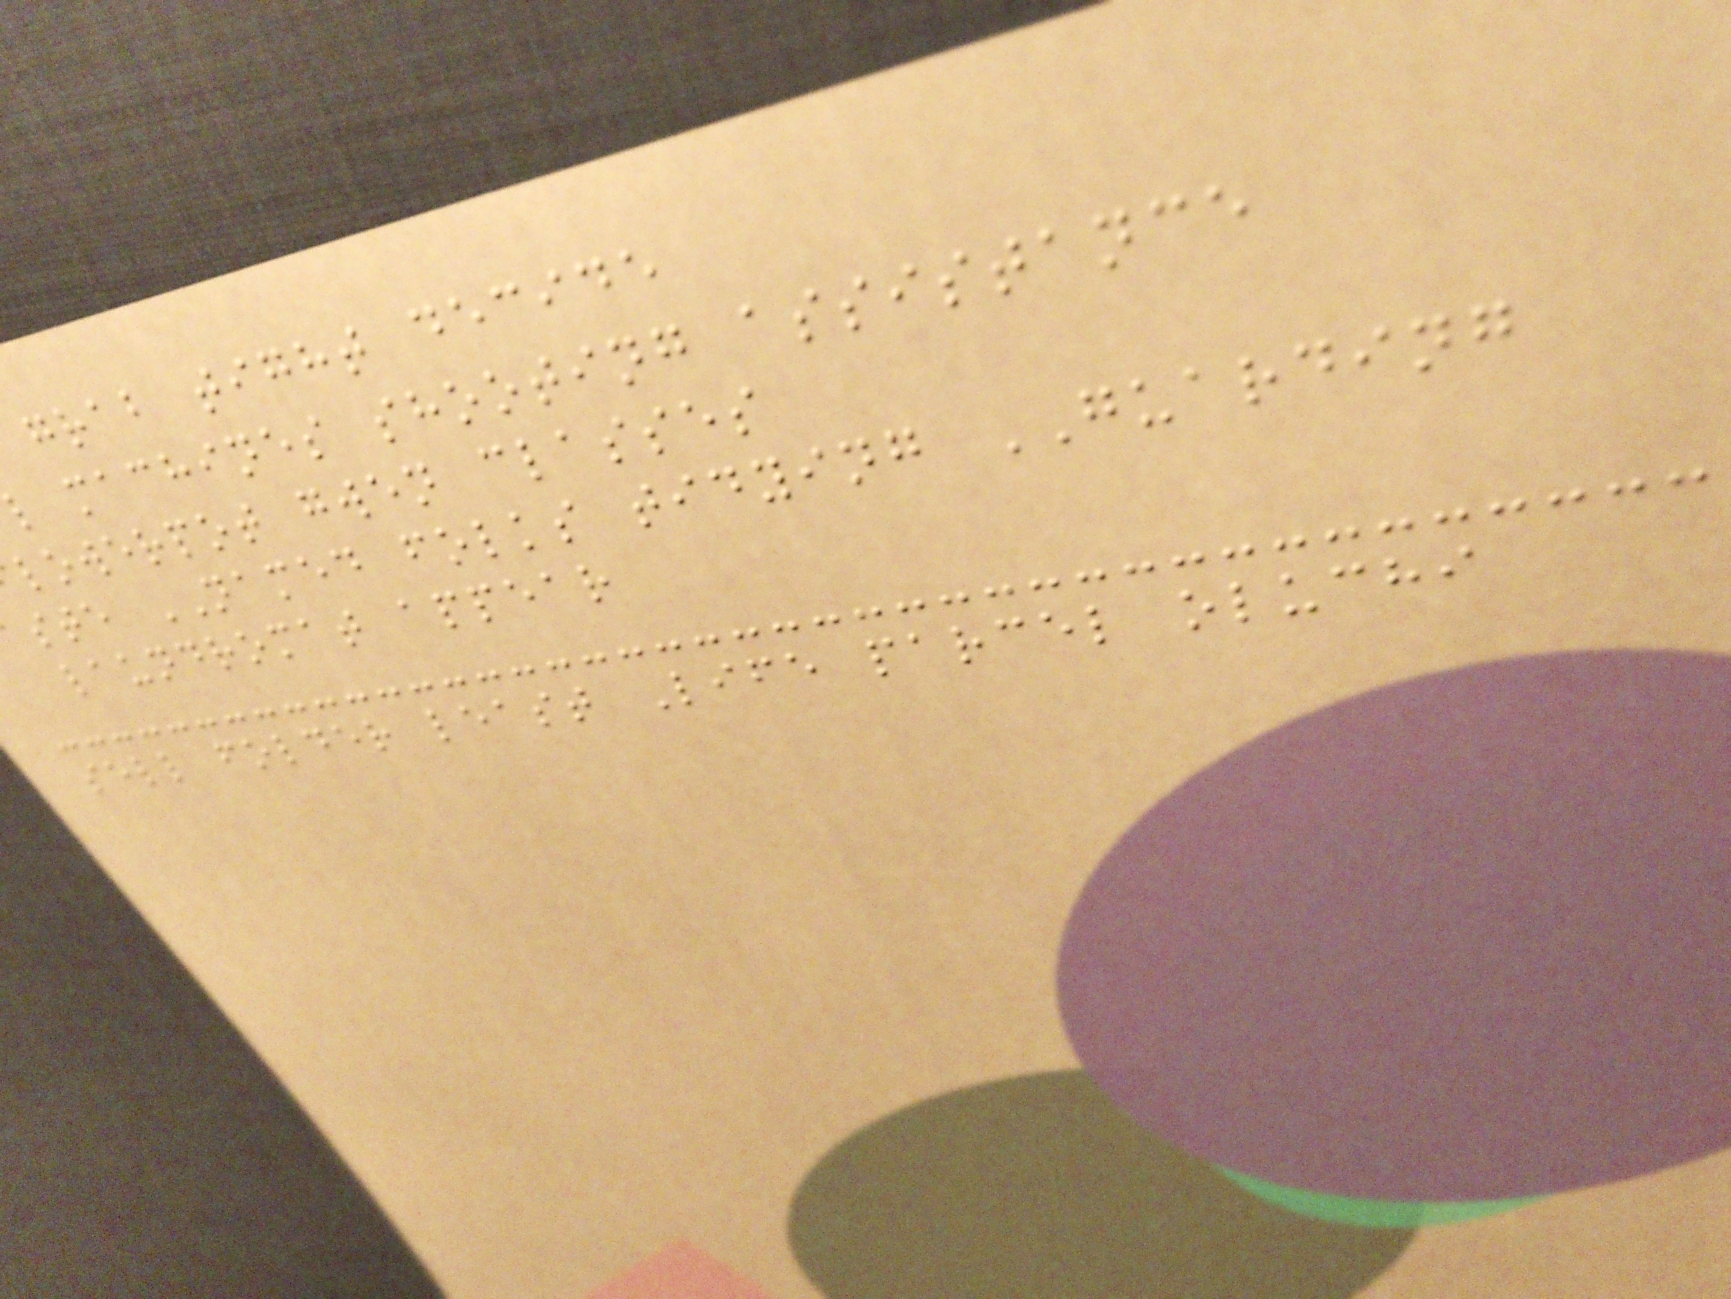grab tight decide
l machines shooting assistance
lowerpot gwen classes
ste NAMED folks tidying GUARDING
laundromat appear
sell folder least Life parcel oluchi
